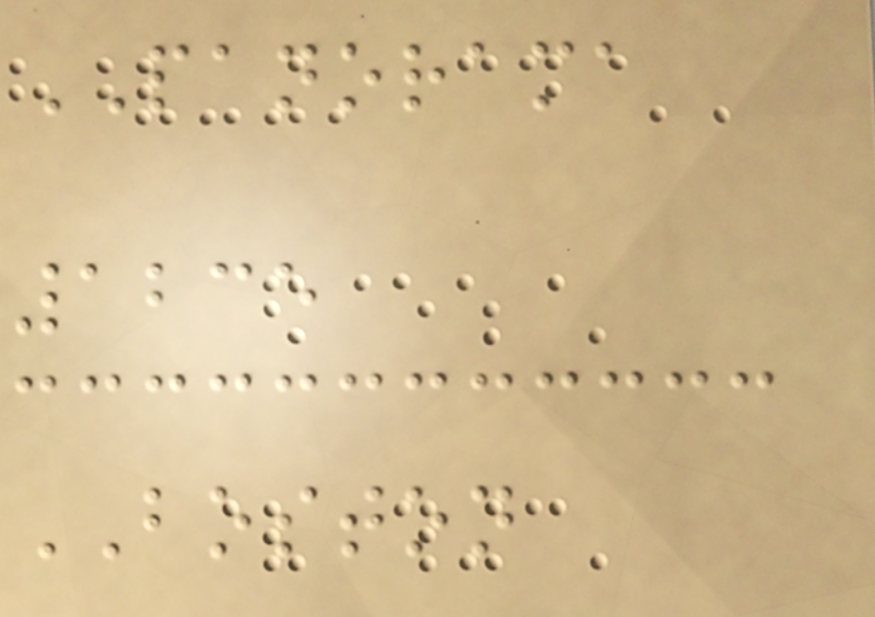PANORAMA
1235
BOSTON
